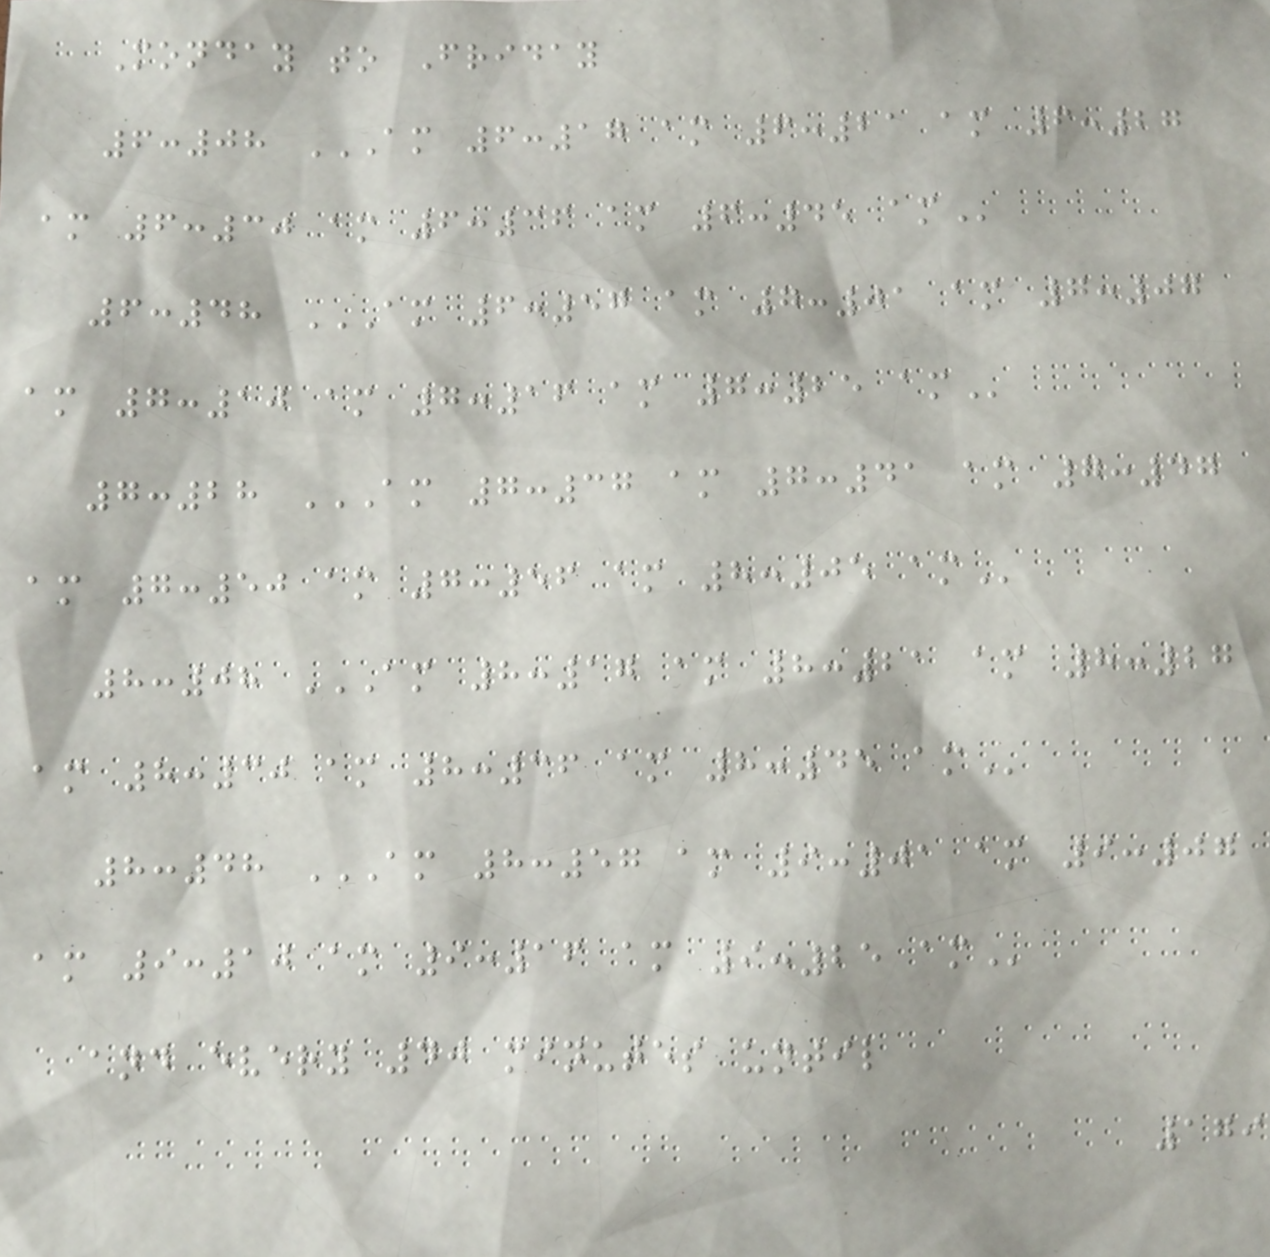Monday to Friday
6:08 AM 6:17 AM 6:21 AM 6:27
AM 6:30 AM 6:36 AM 6:45 AM
6:48 AM 6:57 AM 7:01 AM 7:07
AM 7:10 AM 7:16 AM 7:25 AM
7:28 AM 7:37 AM 7:41 AM 7:47
AM 7:50 AM 7:56 AM 8:05 AM
8:08 AM 8:17 AM 8:21 AM 8:27
AM 8:30 AM 8:36 AM 8:45 AM
8:48 AM 8:57 AM 9:01 AM 9:07
AM 9:10 AM 9:16 AM 9:25 AM
and every 40 minutes until
179
